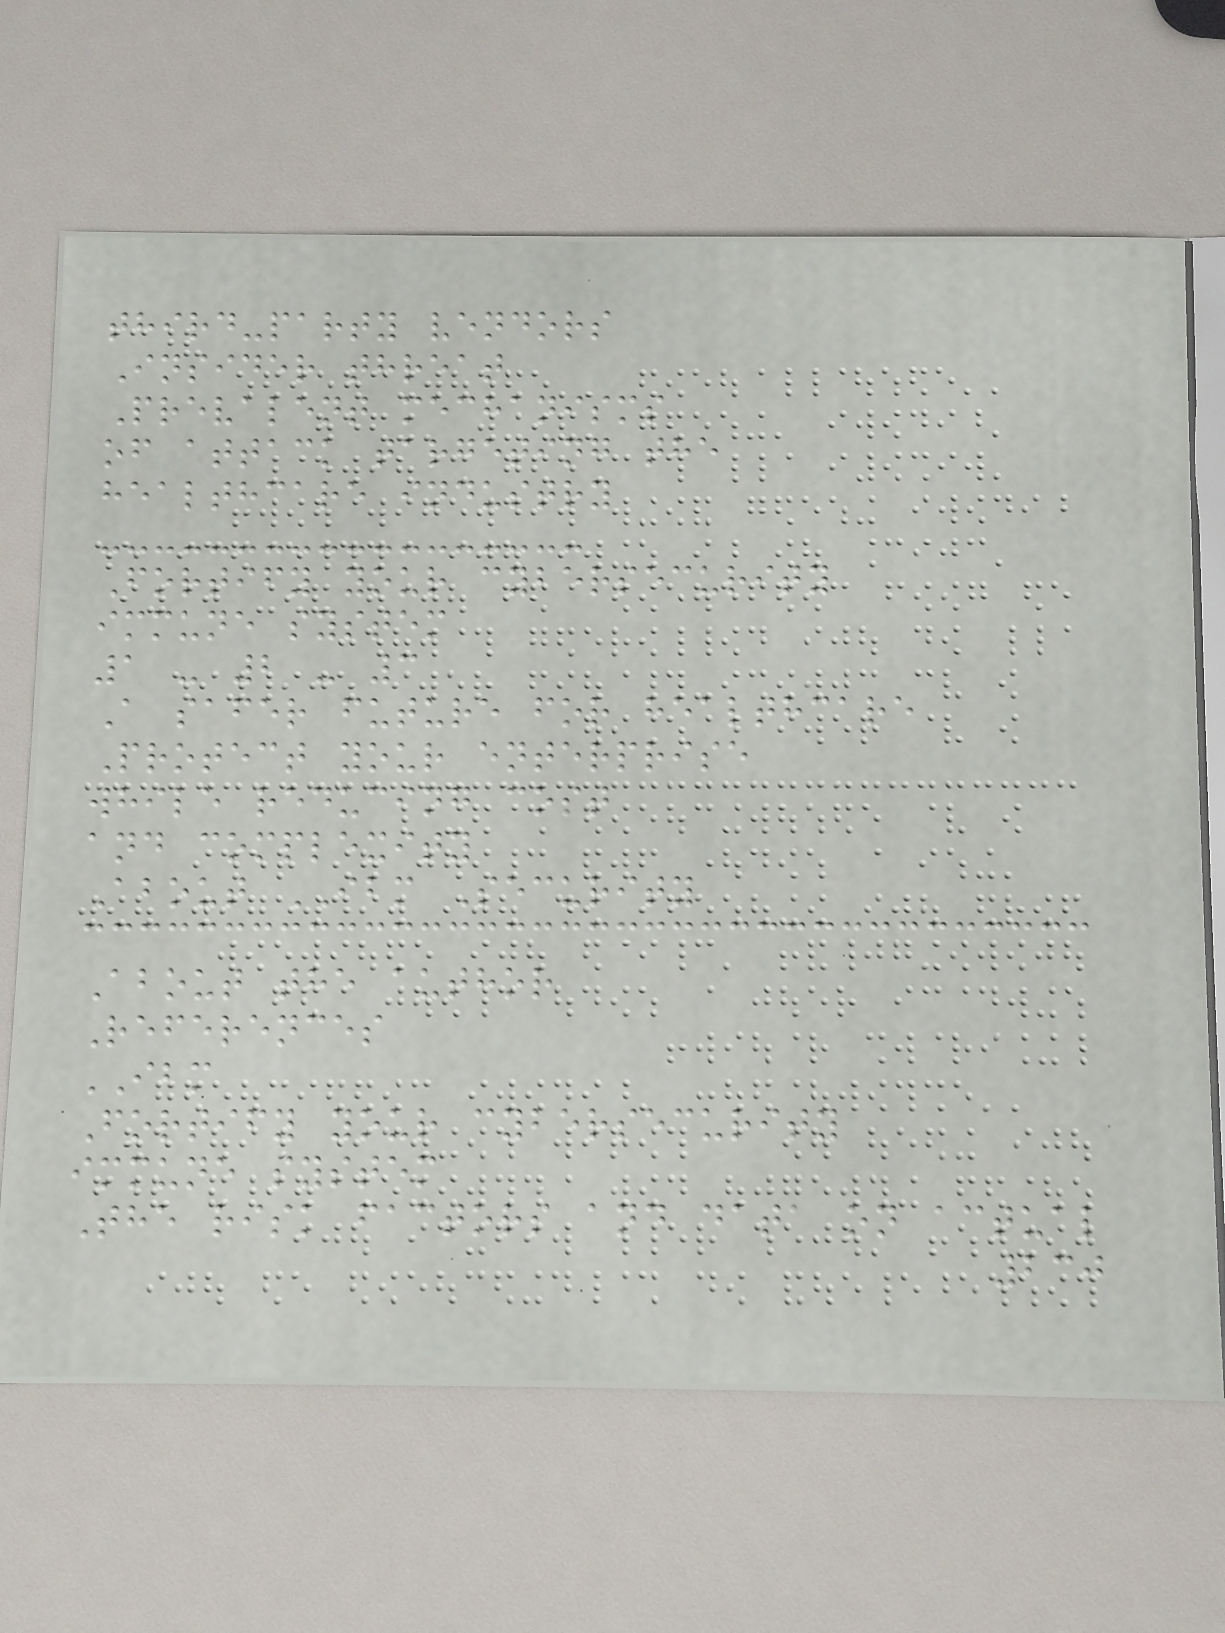third-party vendors
Insider threat
Prevalent mechanisms
of attack targeting the
healthcare industry
Fortify your cybersecurity
immune system
1 - 2 - 3
A safer future for healthcare
Protect your enterprise
while reducing cost
and complexity
About IBM Security
About the author
References
IBM
Fortify your cybersecurity
immune system
The risk factors and data on actual
230
